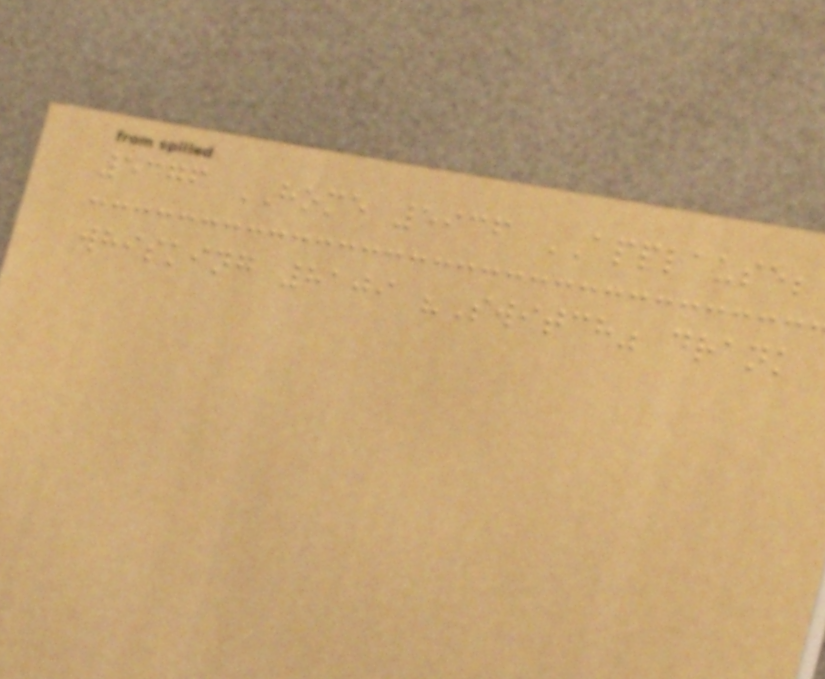5376 HOME 5936 APPLAUSE;
whisking 8109 "Switch" drank
